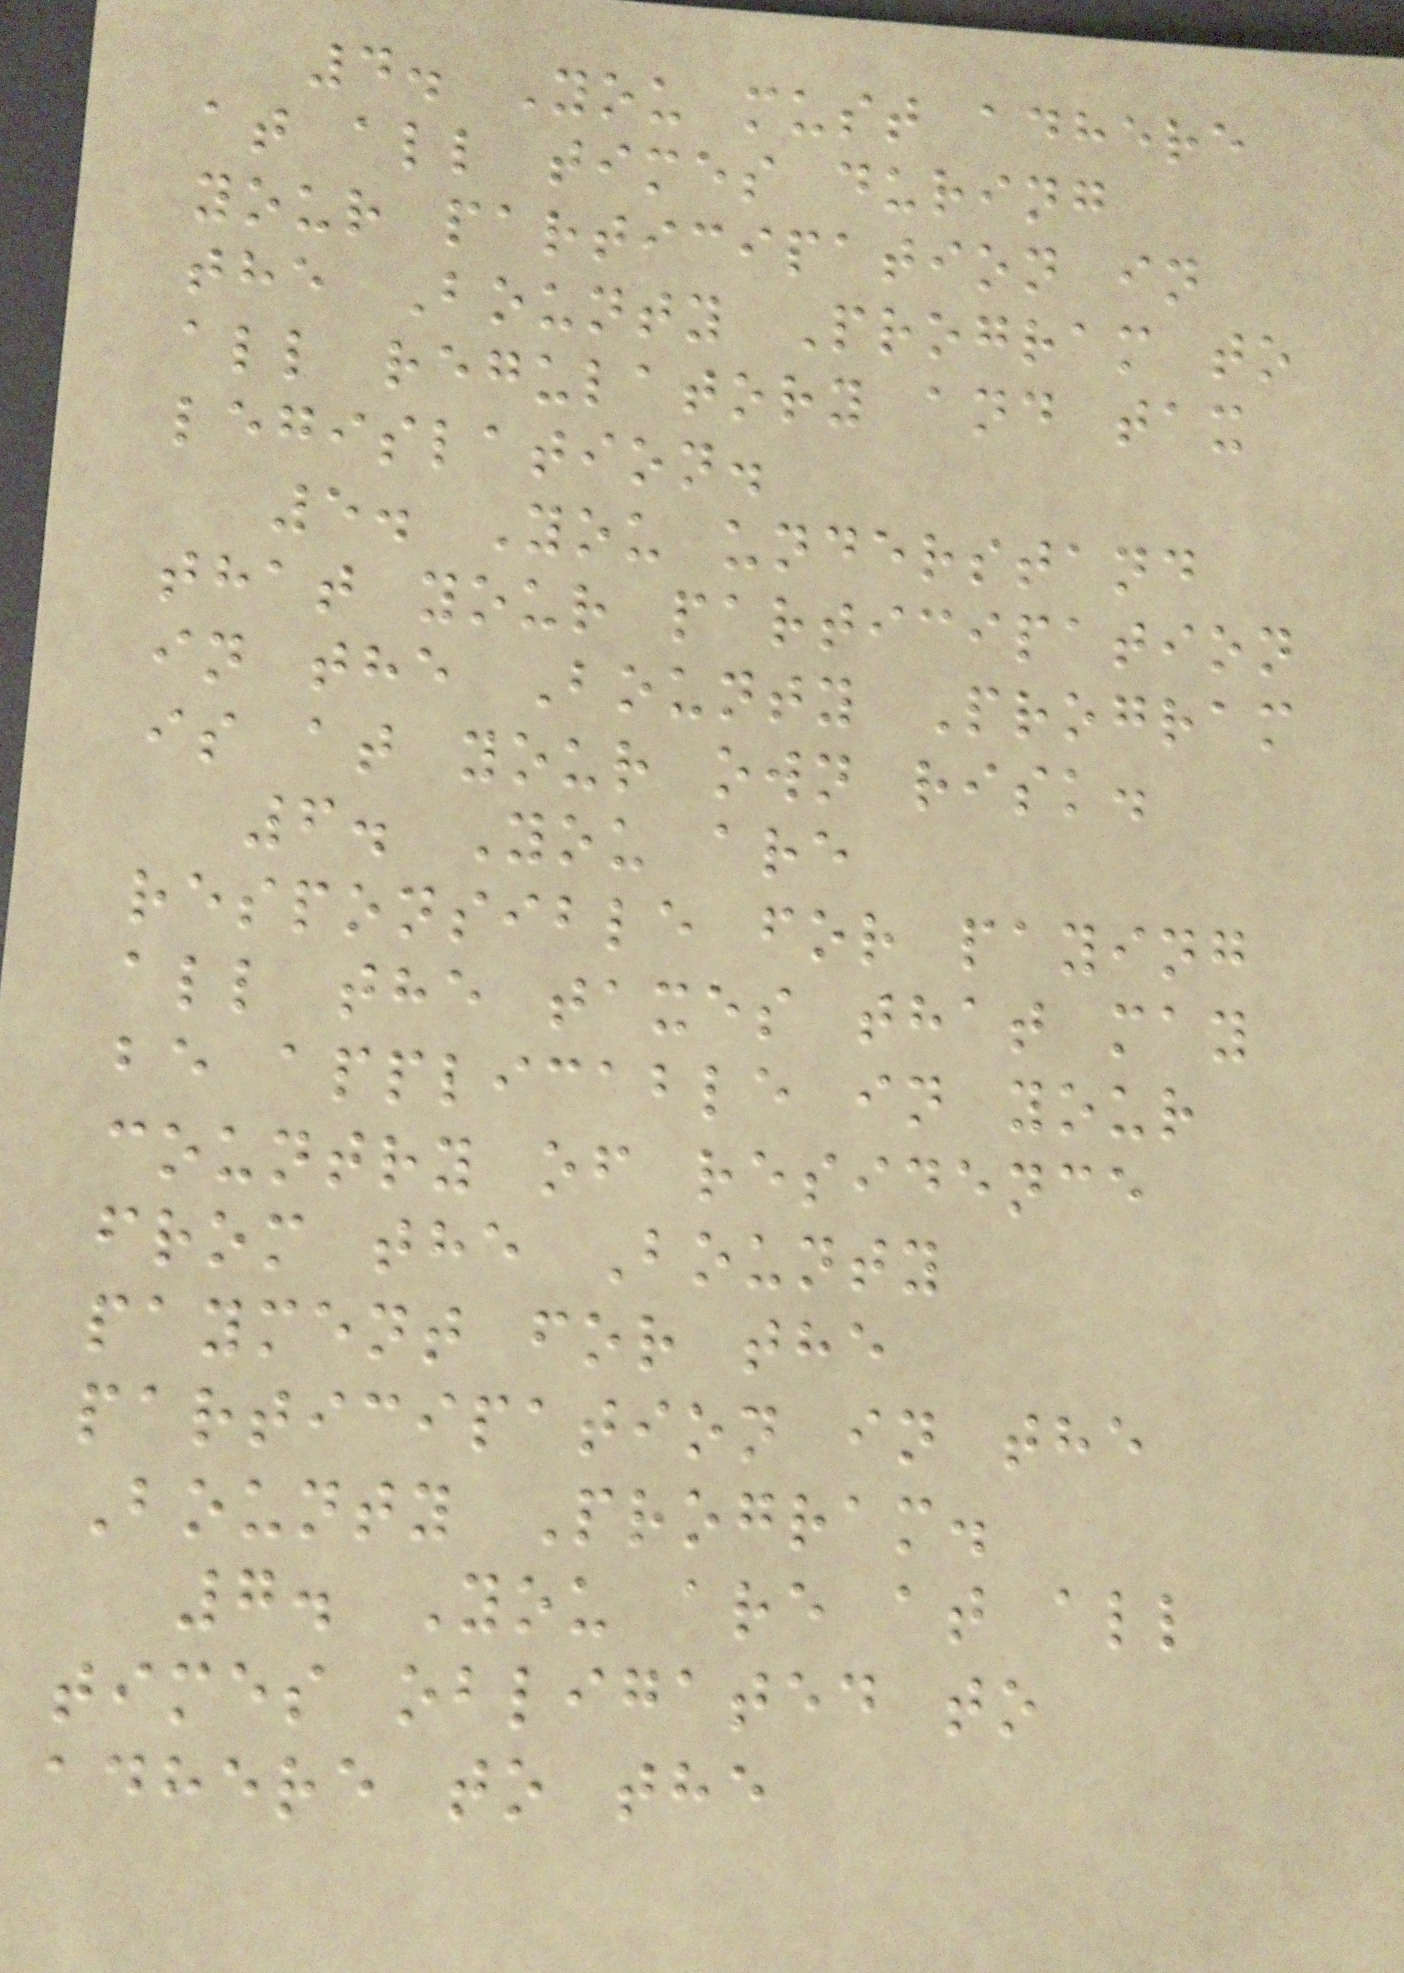4. You must adhere
at all times during
your participation in
the Bounty Program to
all regulatory and tax
legislation.
5. You understand
that your participation
in the Bounty Program
is at your own risk.
6. You are
responsible for paying
all the taxes that may
be applicable in your
country of residence
from the Bounty
payment for the
participation in the
Bounty Program.
7. You are at all
times obligated to
adhere to the
